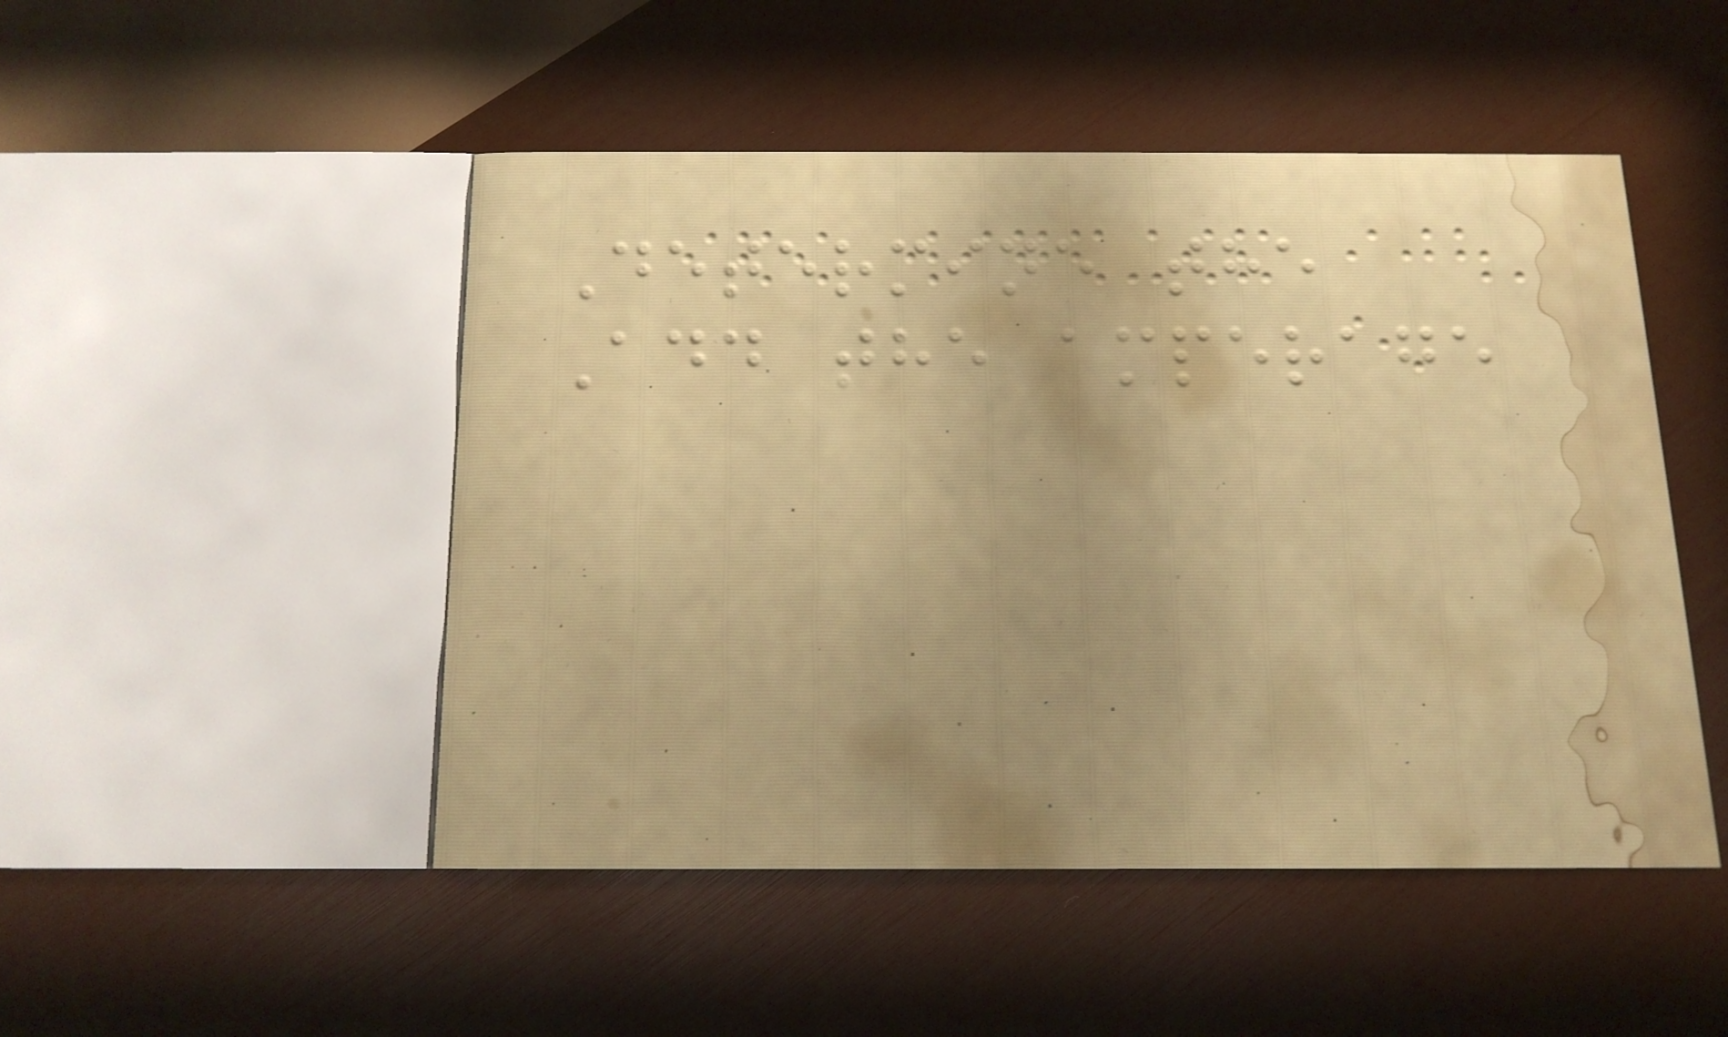Determine the
Add the amperage
